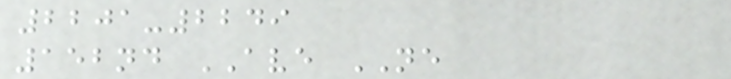2201-2249
152nd AVE NE
